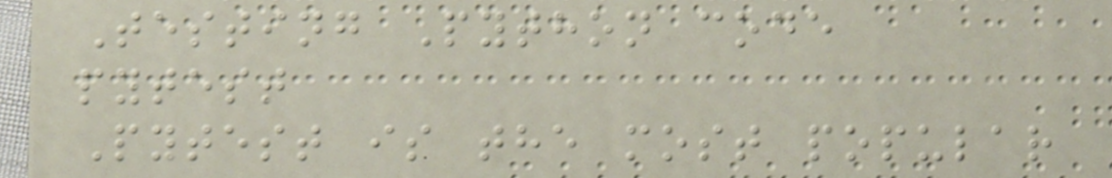Testing Python code
pytest
Pytest is the most popular
